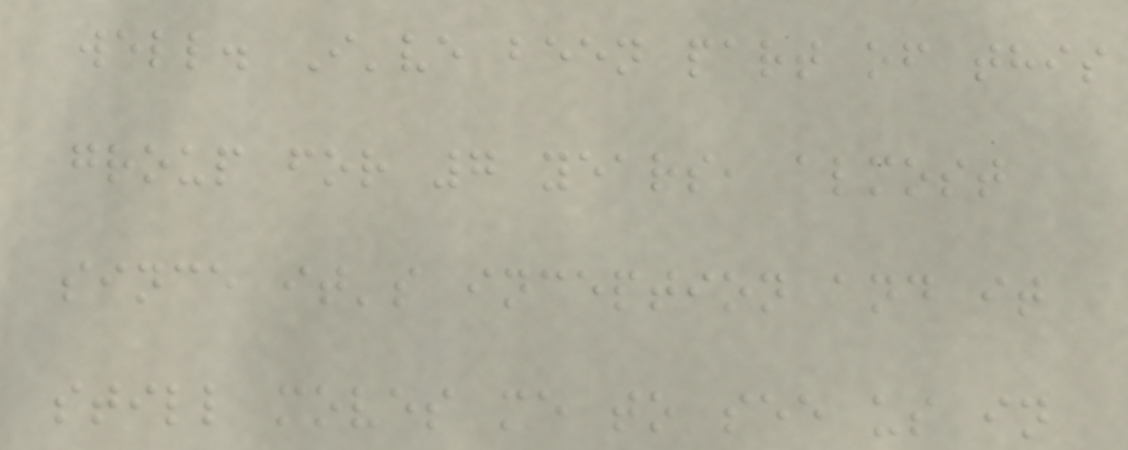well. I've been part of this
group for 7 years, almost
since it's inception and it
still moves me to see us in
